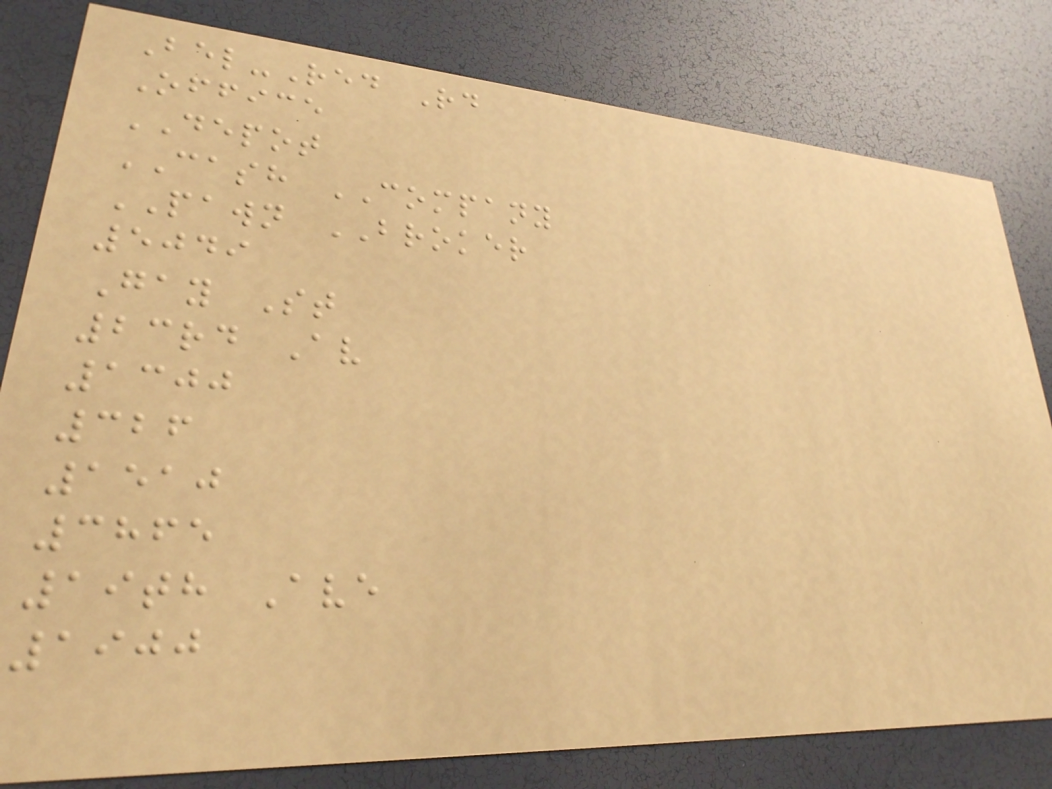Bel-Red Rd
Office
DEPOT
CASH COMPANY
PAWN BROKER
5049
Gay St
23rd Av
1300
326
1510
3865
19th Ave
1900
